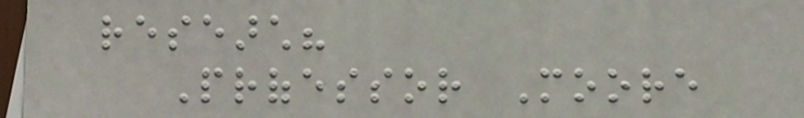research?
Professor Moore
